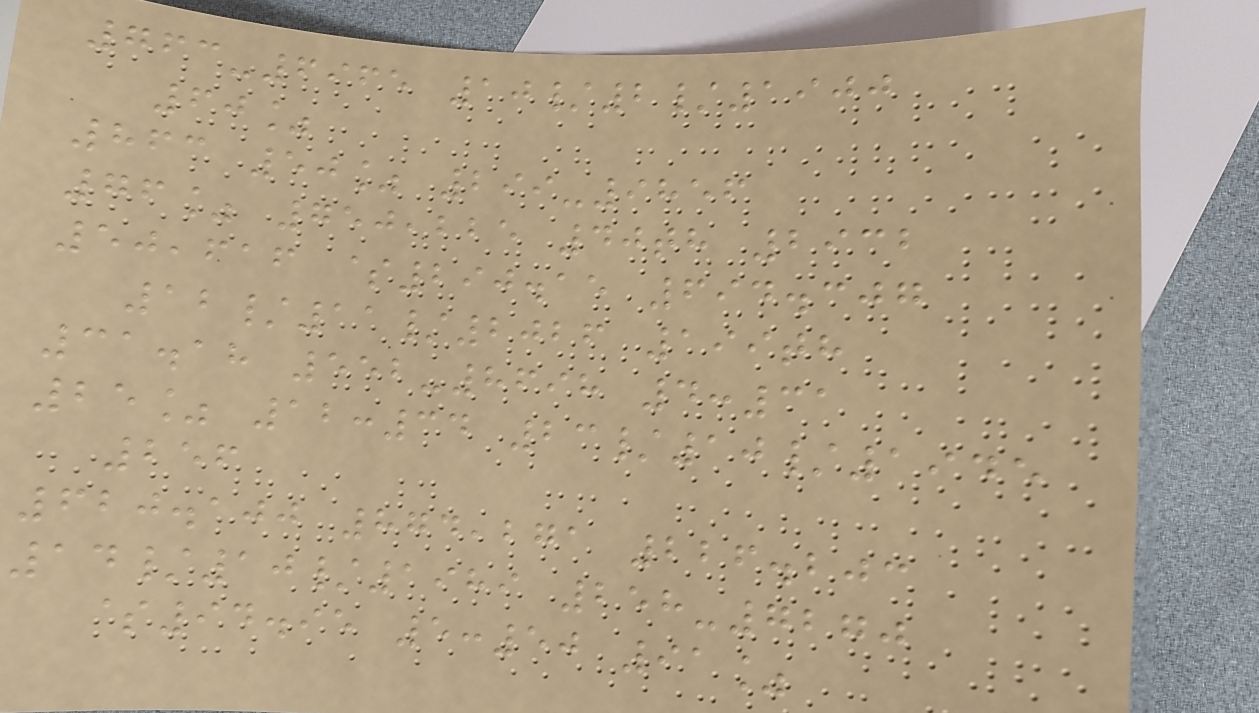763-6965 10/2/1900
60%
863 50% 299-9856
76% 750,225 40th 2932
50,616 $290.15 694.307
12/11/2026 199th
31.18 552-8698 4:31
25% 12:34 23/10/1945
256
620.100 874,271 226.203
14/10/1989 258-7270
$94.95 5:50 91%
